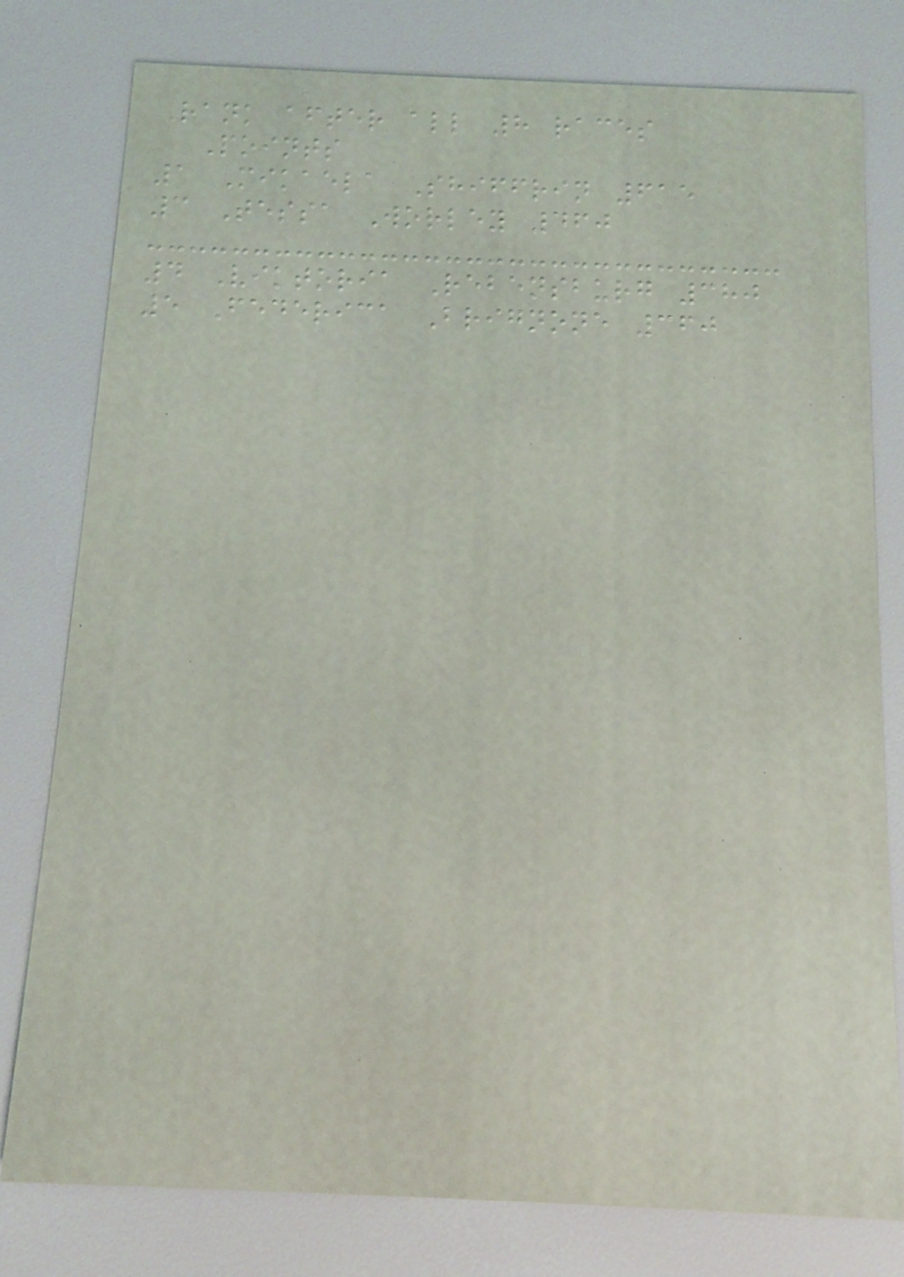Rank after all 8 races
Points
1 Mikaela Shiffrin 615
3 Tessa Worley 460
4 Viktoria Rebensburg 380
5 Federica Brignone 360
